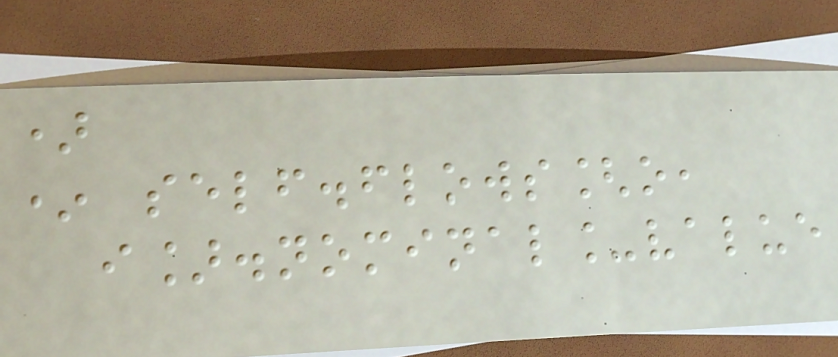)
* self.flows[o,
i].nominal_value
